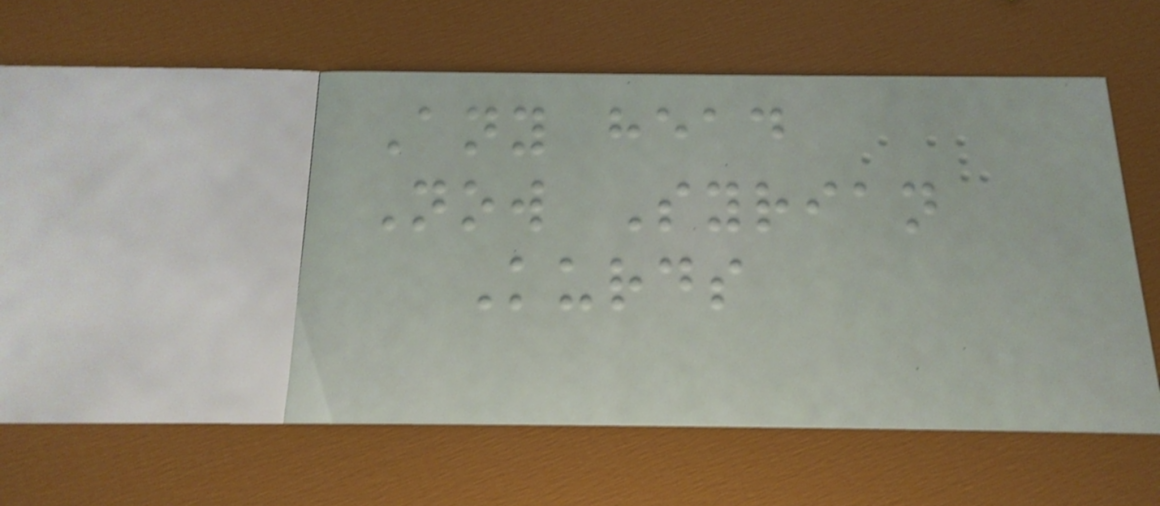Any head
Now Syrian
Kurds
